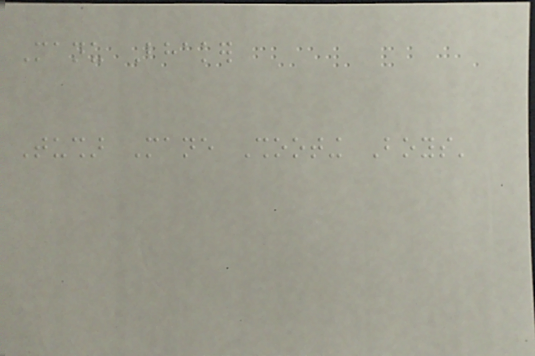Manu Bhaker
Tushar Mane Shooting Boys'
